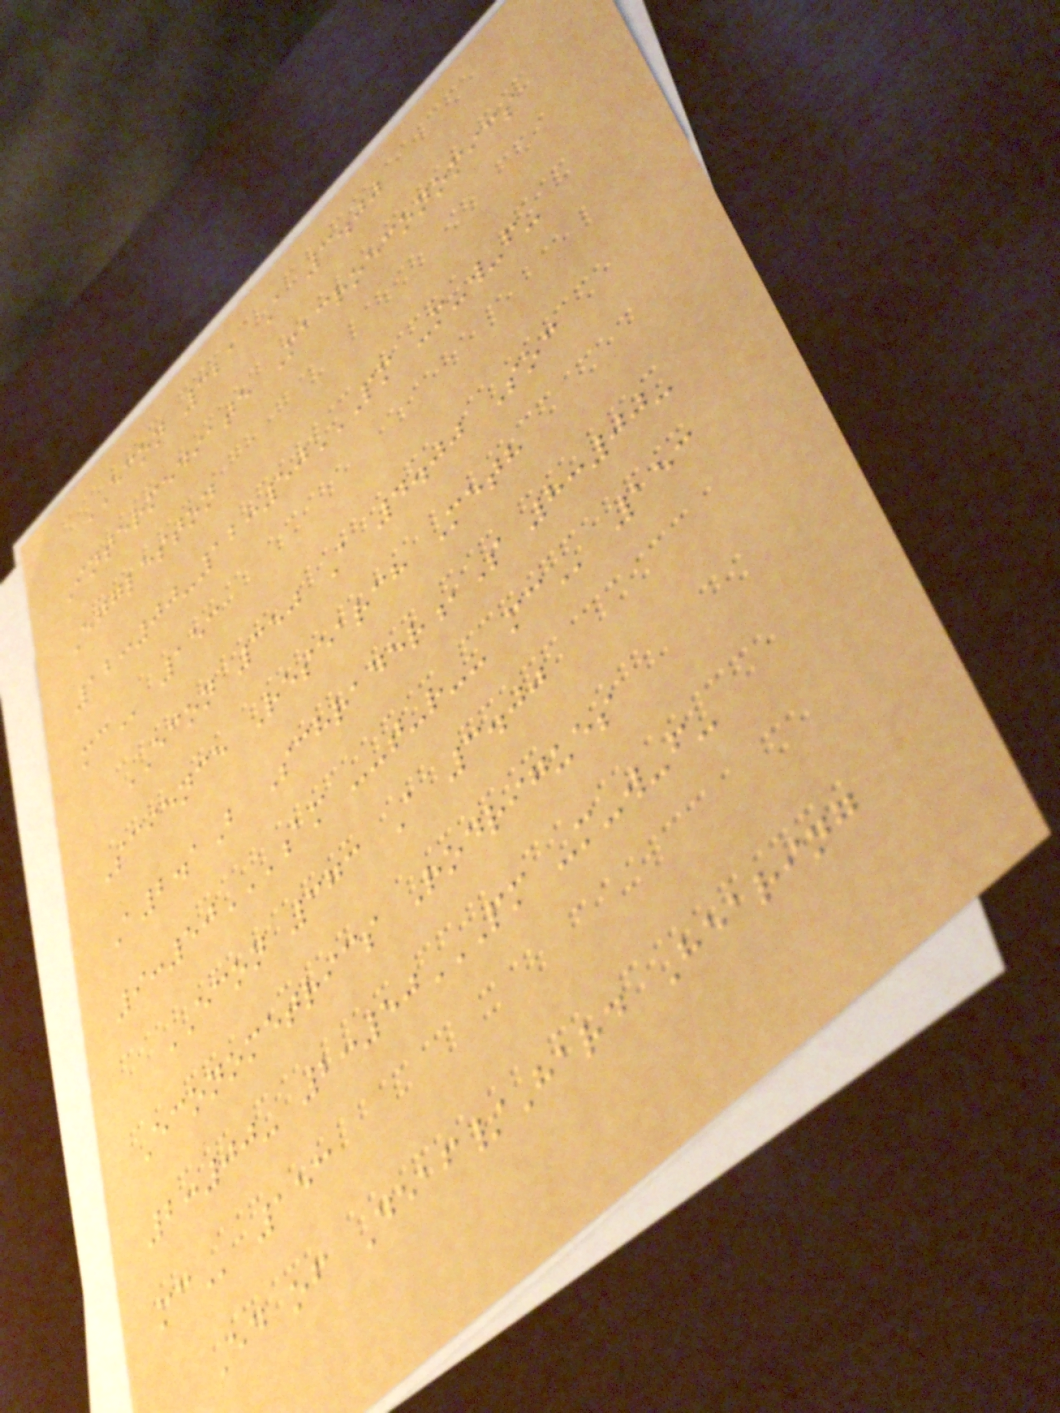ECON 321 A 3.00
Intermediate Macroeconomics
Eggleston
12:00-12:50PM -M-W-F-
MC 153
ECON 350 A 4.00 Soc
Science Research Meth
A2.1B Schrader,S 8:00-
9:50AM --T-R-- MC 153
ECON 373 A 3.00
Econometrics Rodrigues
2:00- 2:50PM -M-W-F-
MC 153
Ed of Deaf/Hard Hearing
